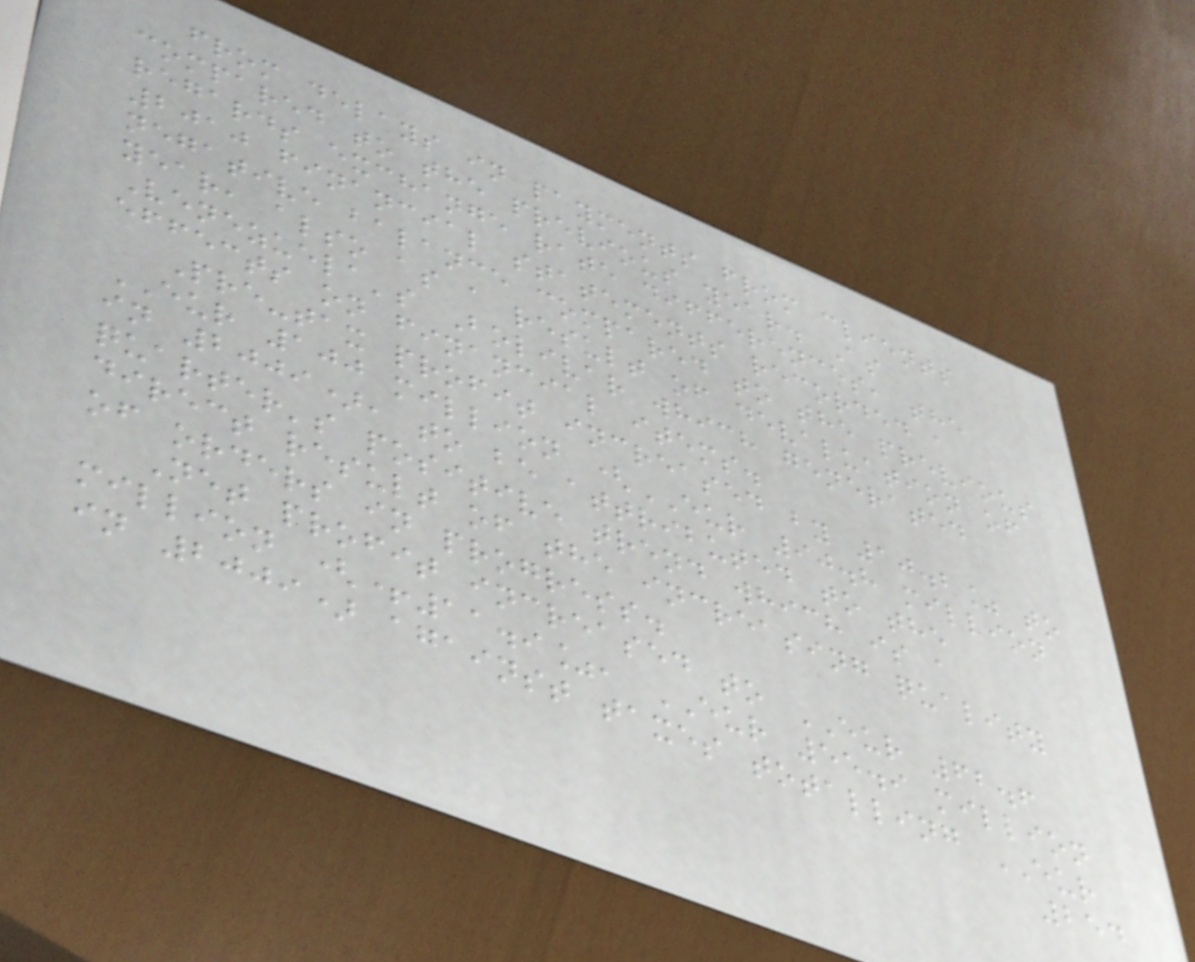from delays in payments from clients
compared to the previous year. As
regards exchange rate differences, the
2010 financial statements recorded a
negative balance compared to the previous
year, also as a result of devaluation of
Venezuela's Bolivar which generated
effects on financial items.
Pre-tax profit increased by 10.2% to
EUR 100 million (EUR 90.8 million
in 2009), to be attributed to the
quarter's positive trend which is a
direct result of the increasing quality
of orders in progress.
Net profit increased to EUR 62.6
million (+11.9%, EUR 55.9 million
in 2009) against taxes totalling EUR
254
